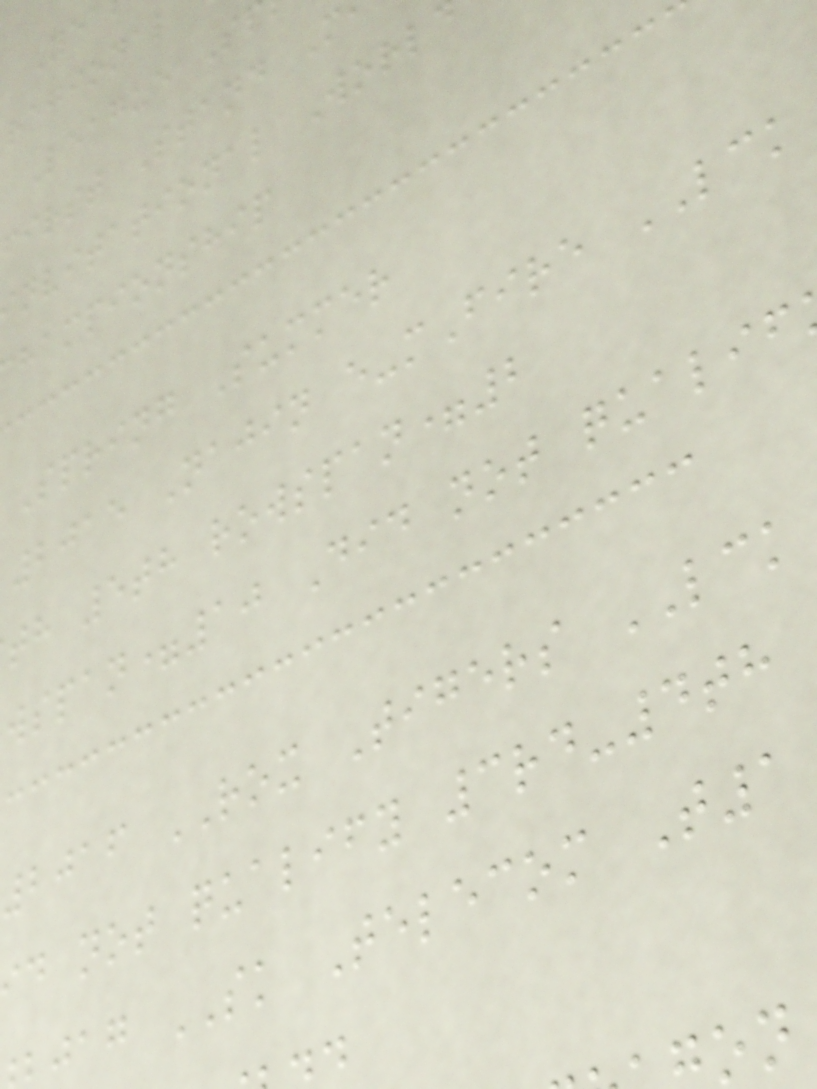regional
League S
first Stand M
nvitational Worl
hampionship
Spring Summer
2015 Najin e-mFire LCK
th 5th rowspan=2
wspan=10 Did not qualif
2016 ROX Tigers LCK
d not qualify 3rd-4th
jag SK Telecom T1
